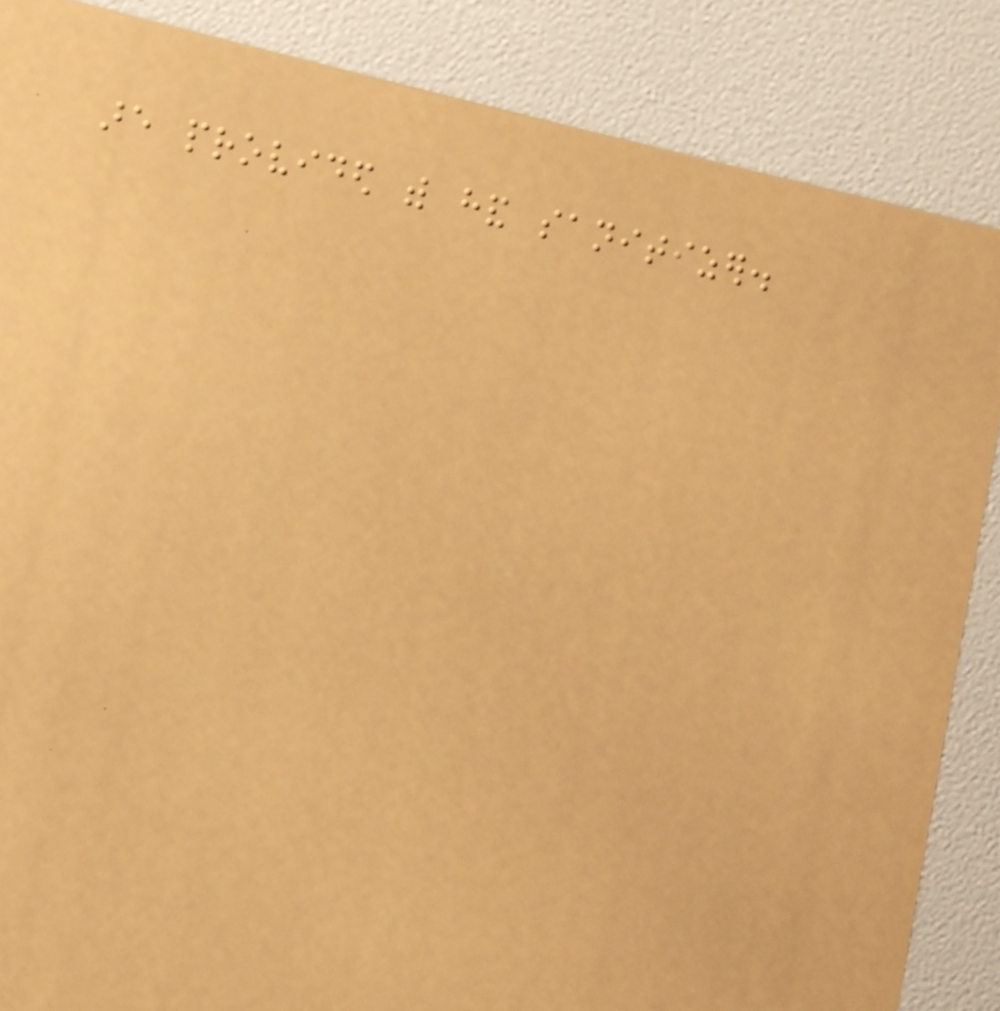are provided with hand sanitizer.
